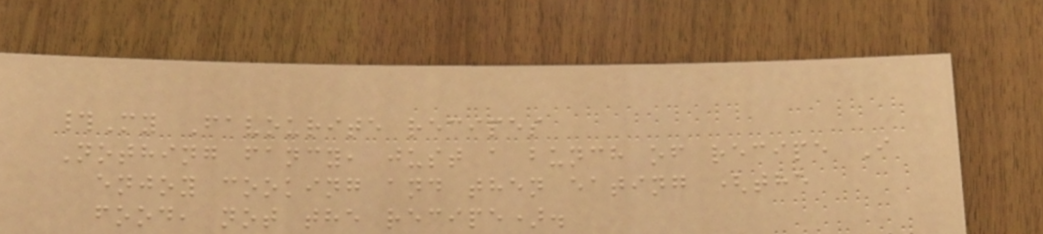#My Favourite recipes
Nothing fancy, just a bunch of recipe I
enjoy cooking and then eating (the
food, not the recipe).
